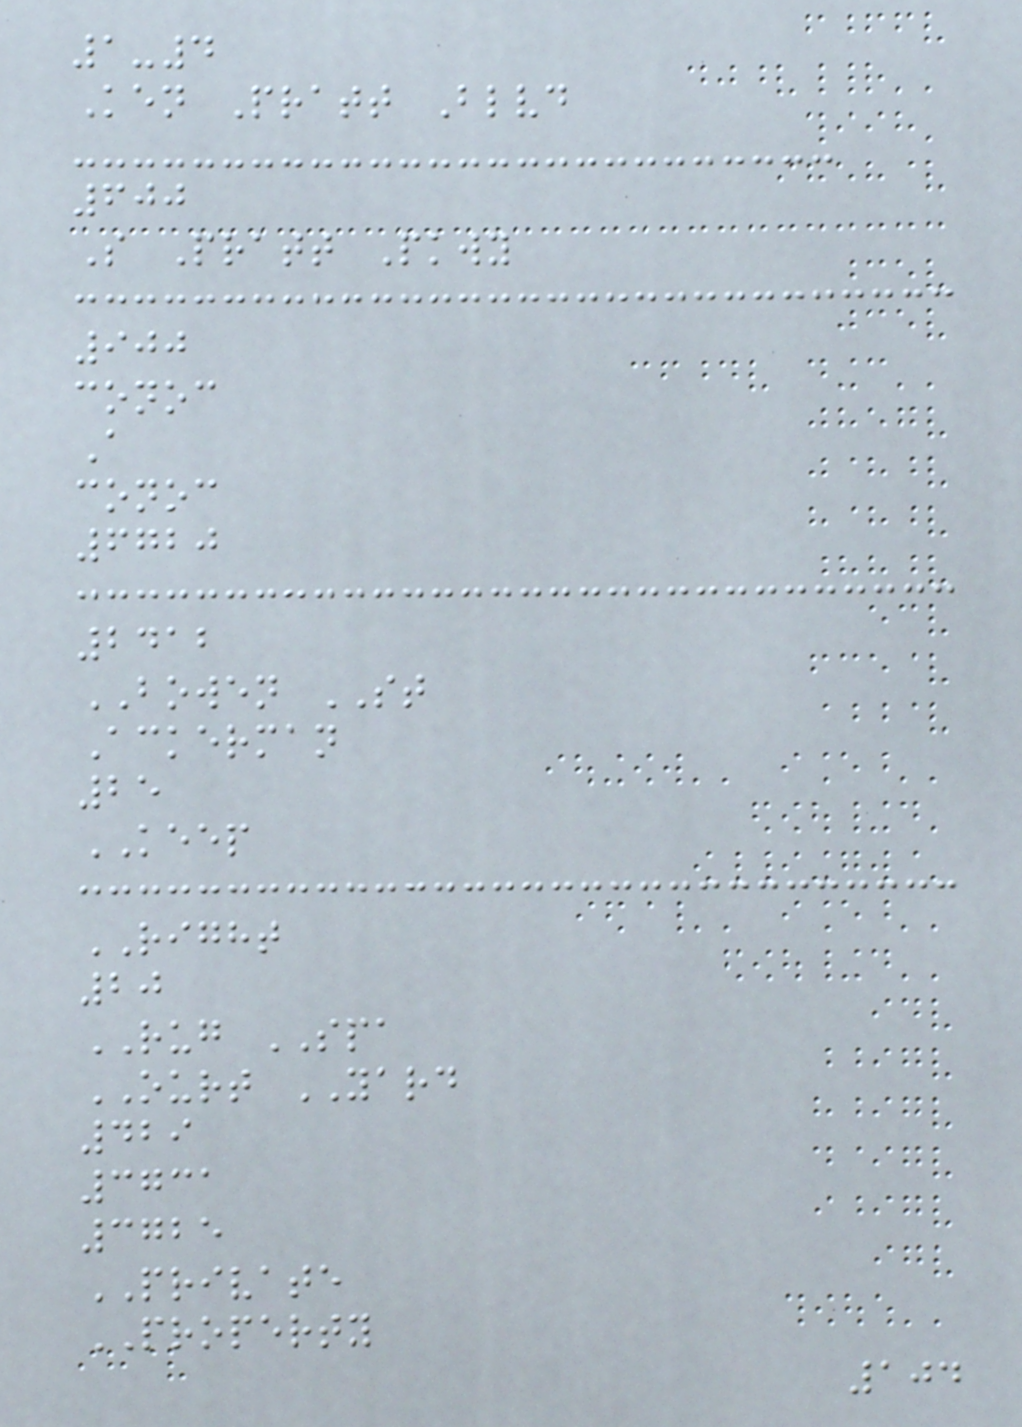1-4
Ken Pratt Blvd
600
S Pratt Pkwy
900
conoc
A
conoc
6720
2412
BOWEN ST
Ackerman
25
KEEP
RIGHT
20
RUG SPA
OURT YARD
429
3731
3725
PRIVATE
PROPERTY
104
